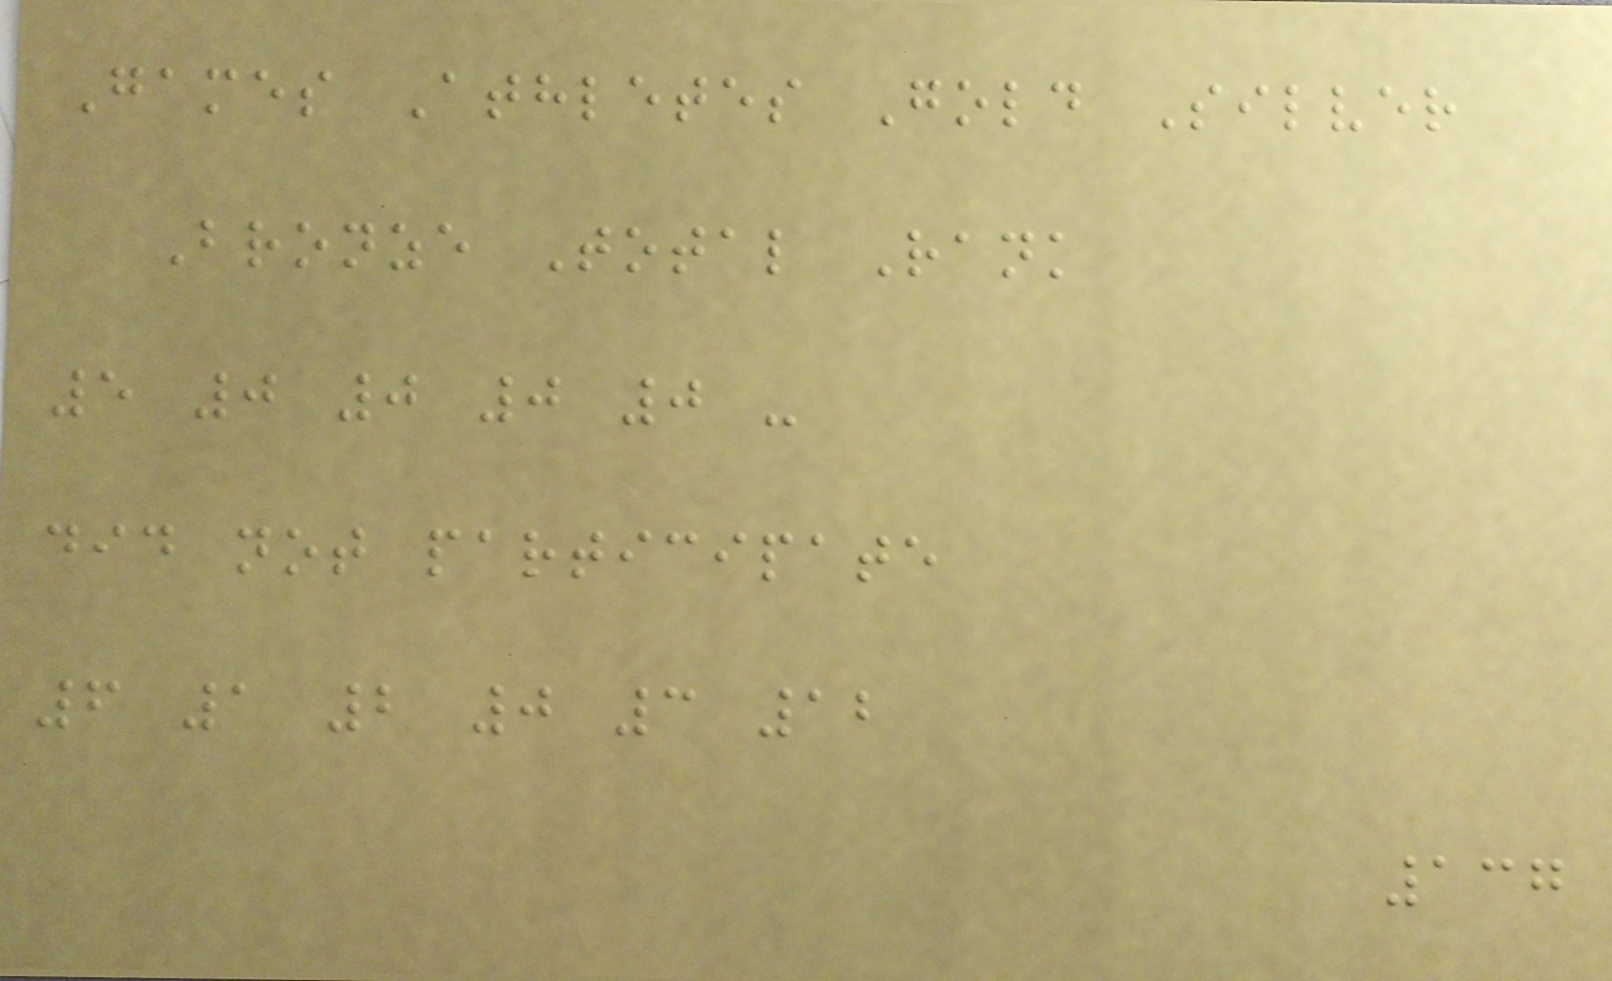Games Athletes Gold Silver
Bronze Total Rank
5 0 0 0 0 -
did not participate
6 1 2 0 3 12
137
